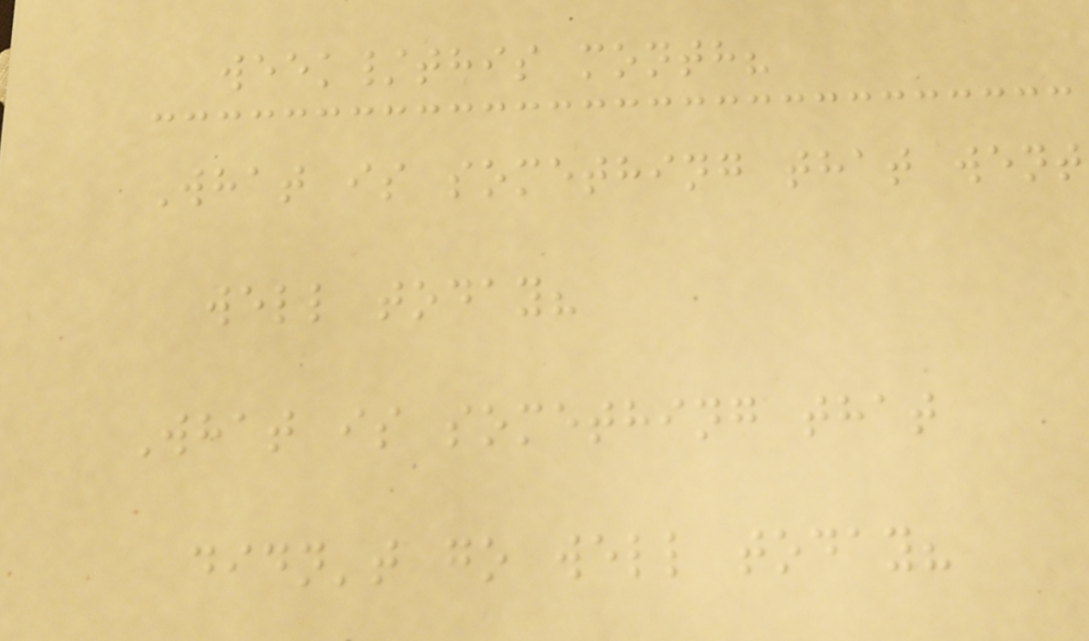week/this month?
What is something that went
well today?
What is something that
didn't go well today?
